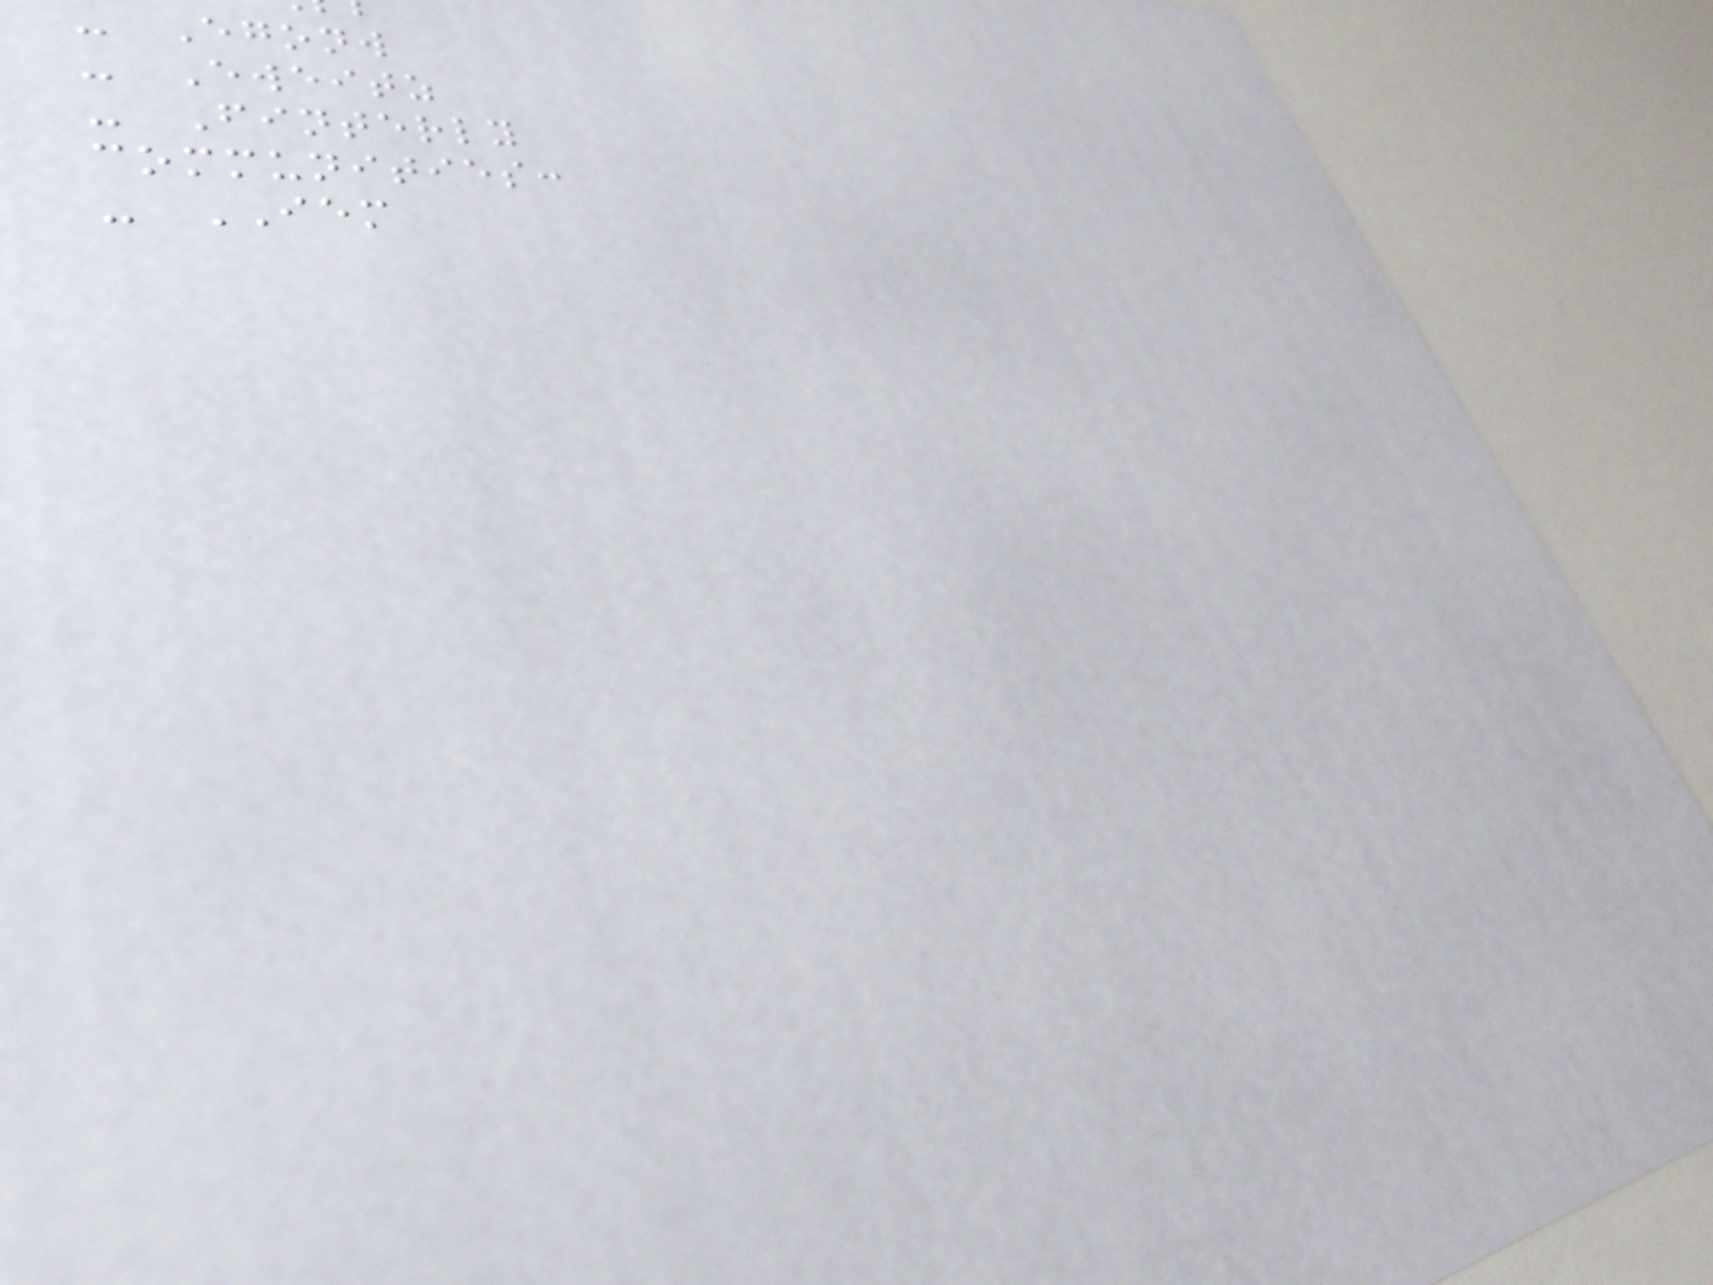- Egonw
- Eweitz
- Finterly
communities:
- IEM
